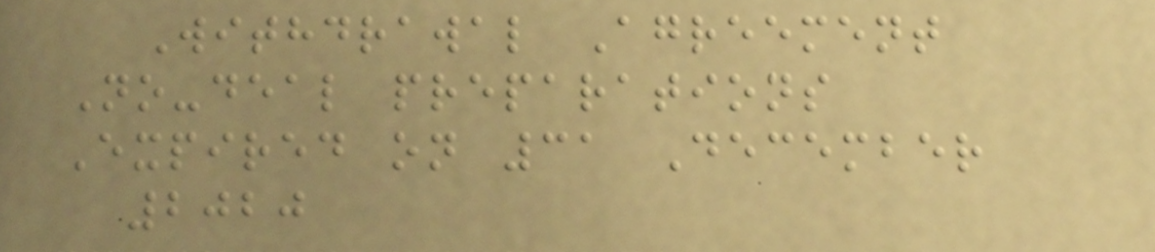Withdrawal Agreement
No-deal preparations
Expired on 31 December
2020
